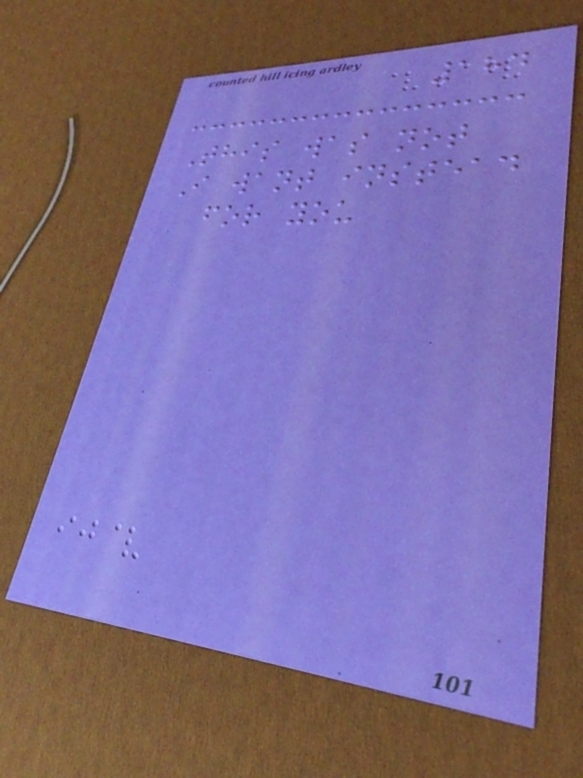184
This was not
I want instead
for you
